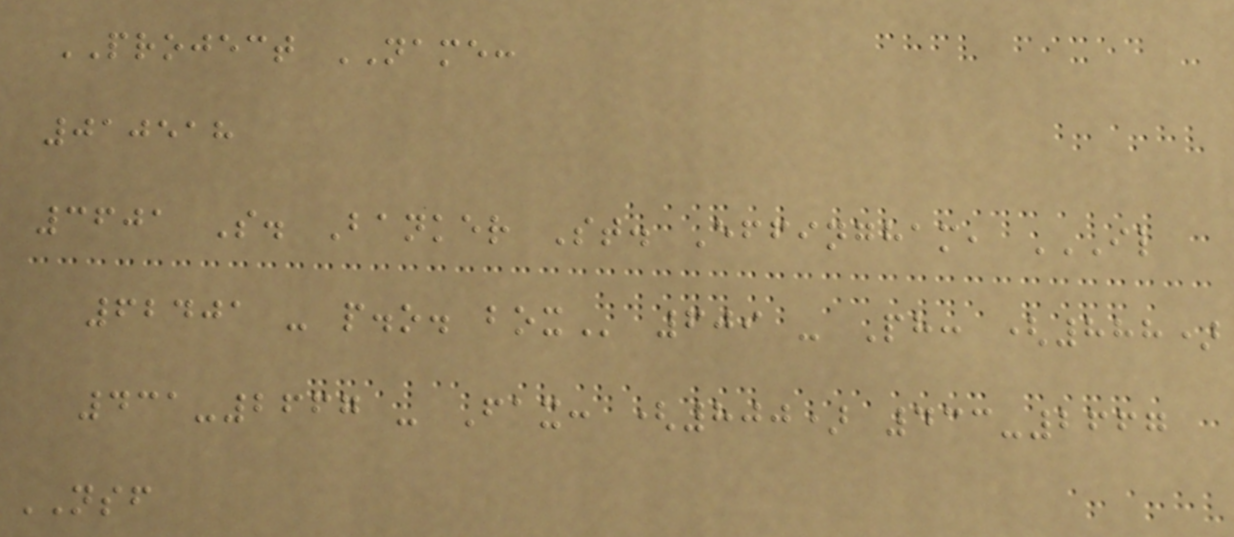PROJECT NAME:
010518
3601 S. Banker St. Effingham, IL
62401 - P.O. BOX 609 - Ph: (888)
431-2667 - Fax: (800) 433-2667
NSF
